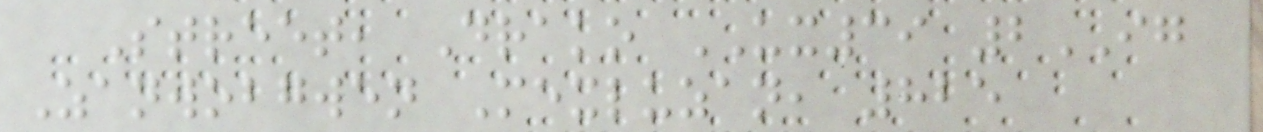Street, Drako UX39 2IG
Zanwobgwen Mexluzan, 825
